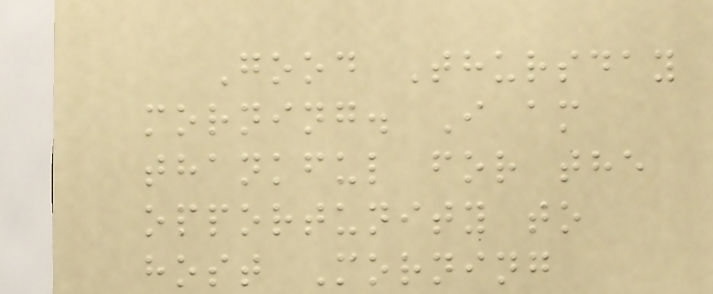Good Thursday
morning. I am
thankful for the
opportunity to
host Morning
